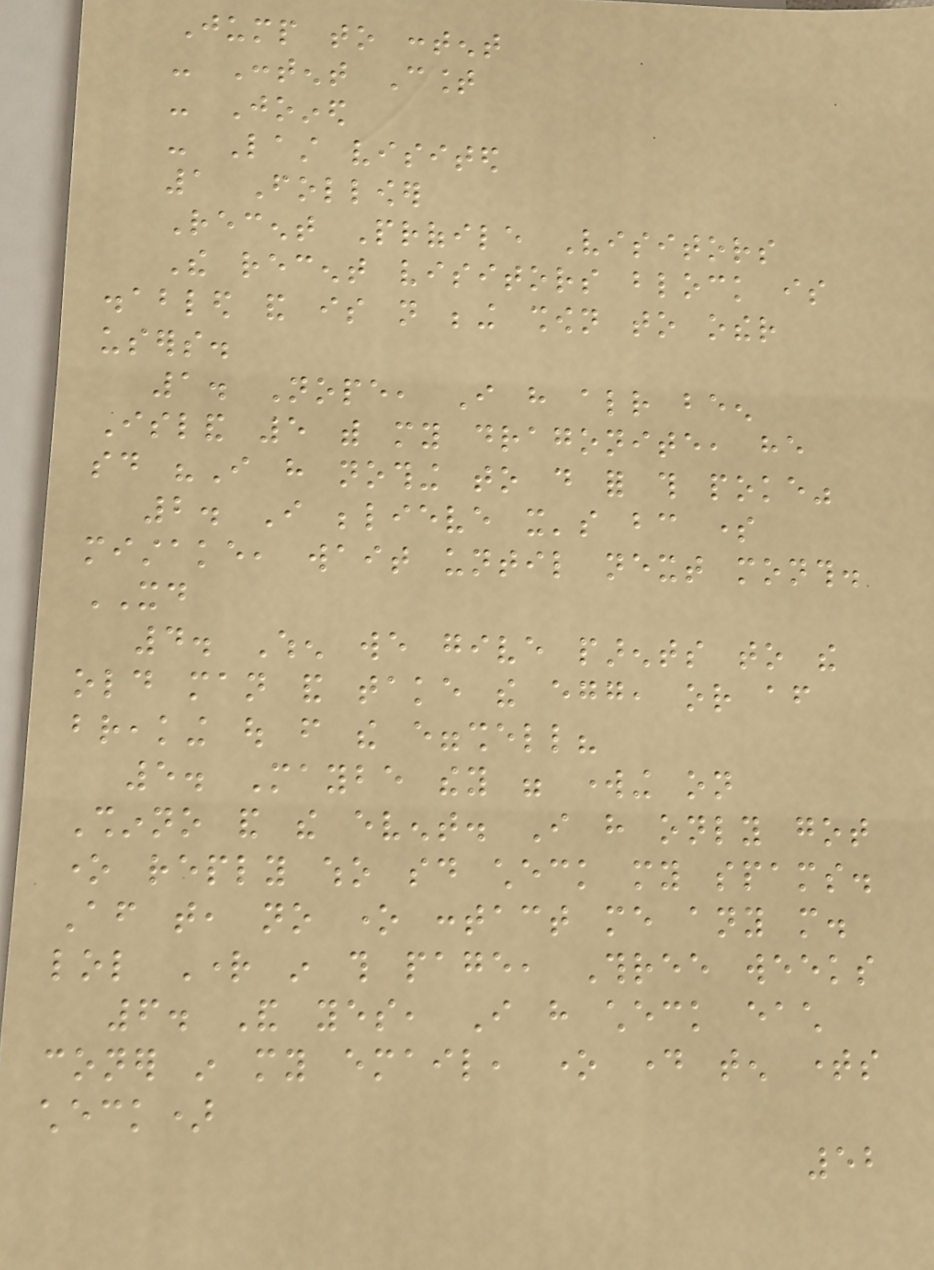Jump to content
- Content Count
- Joined
- Last visited
1 Follower
Recent Profile Visitors
The recent visitors block is
disabled and is not being shown to other
users.
1. Nope, I have already been
Island 5 with my dragonite, he
said "I have nothing to do for this poke"
2. I believe it's bc some
mistake, wait until next month.
XD
4. When we give parents to the
old man and take the egg, or after
breaking out from the eggshell?
5. Maybe they were working on
Shinno and the event. I have only got
one reply who said check my spams.
After that, no one contact me any more.
lol Right in this page, Three weeks
6. And yes, I have check each
coner in my email, one day ten times
check)
52
